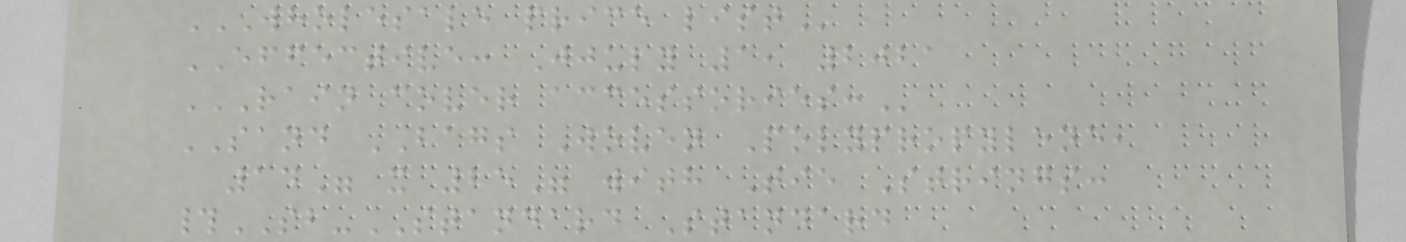WHOLESALE PRICE LIST
EFFECTIVE: Jjuly 1, 2021
RAIN COVER ACCESSORIES:
SAND BAGS Woven Polypropylene,
14" x 25" with Tie Strings:
#SB-STANDARD Standard
